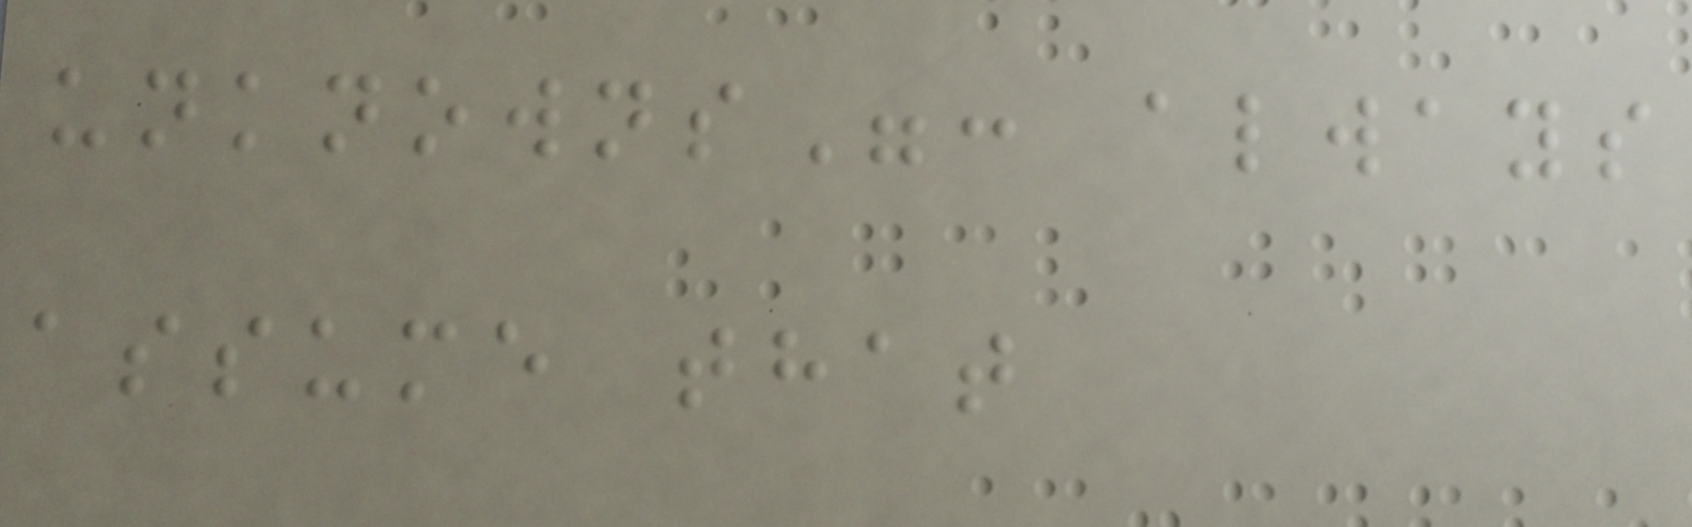unknowns": always
assume that
